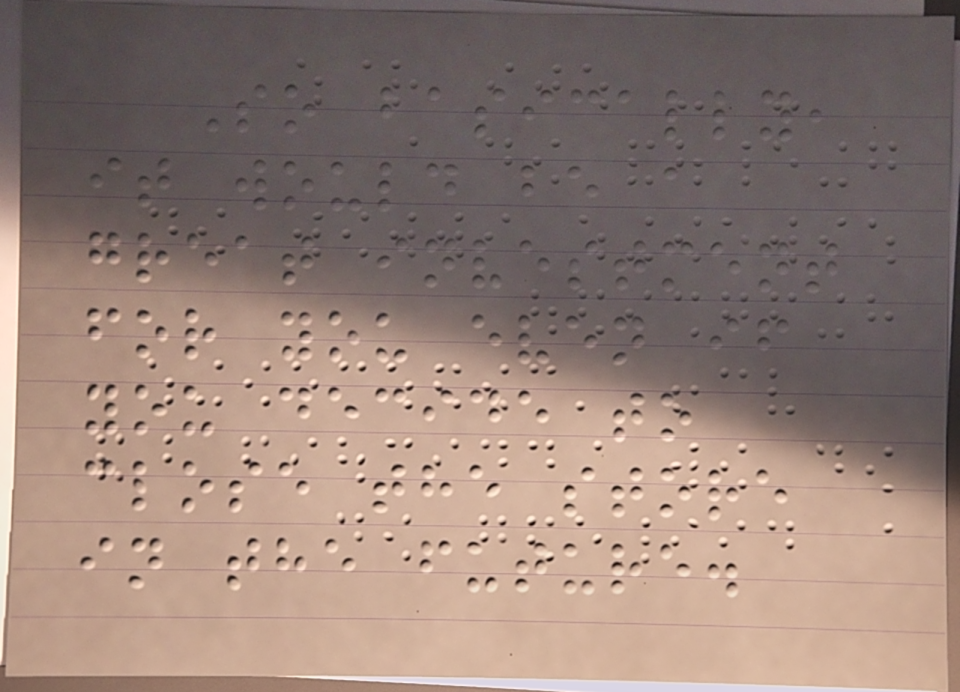So basically,
it would be a
great investment
for you even if
you decide to
close the store
in the future.
